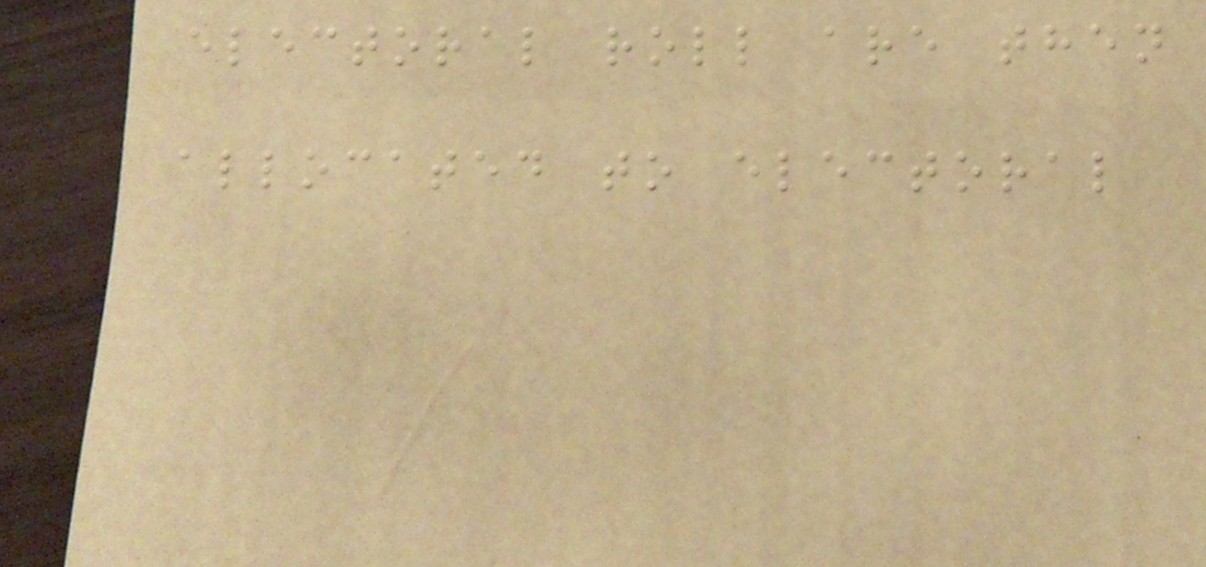electoral roll are then
allocated to electoral
